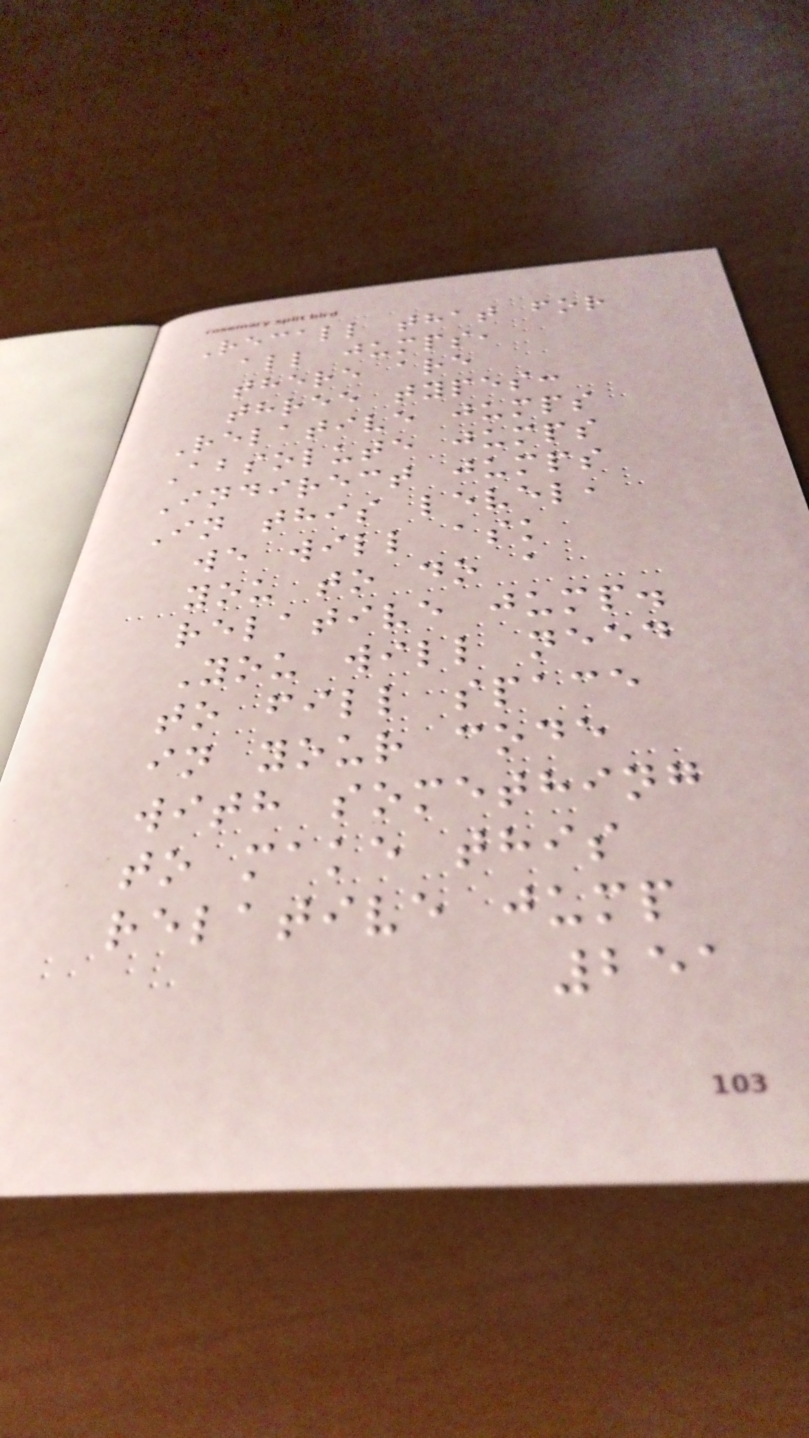Recall that for
all jumps,
there are
three types:
Relative jumps
Absolute jumps
Indirect jumps
In this level,
we will ask
you to do a
relative jump.
You will need
to fill space
in your code
with something
to make this
relative jump
251
